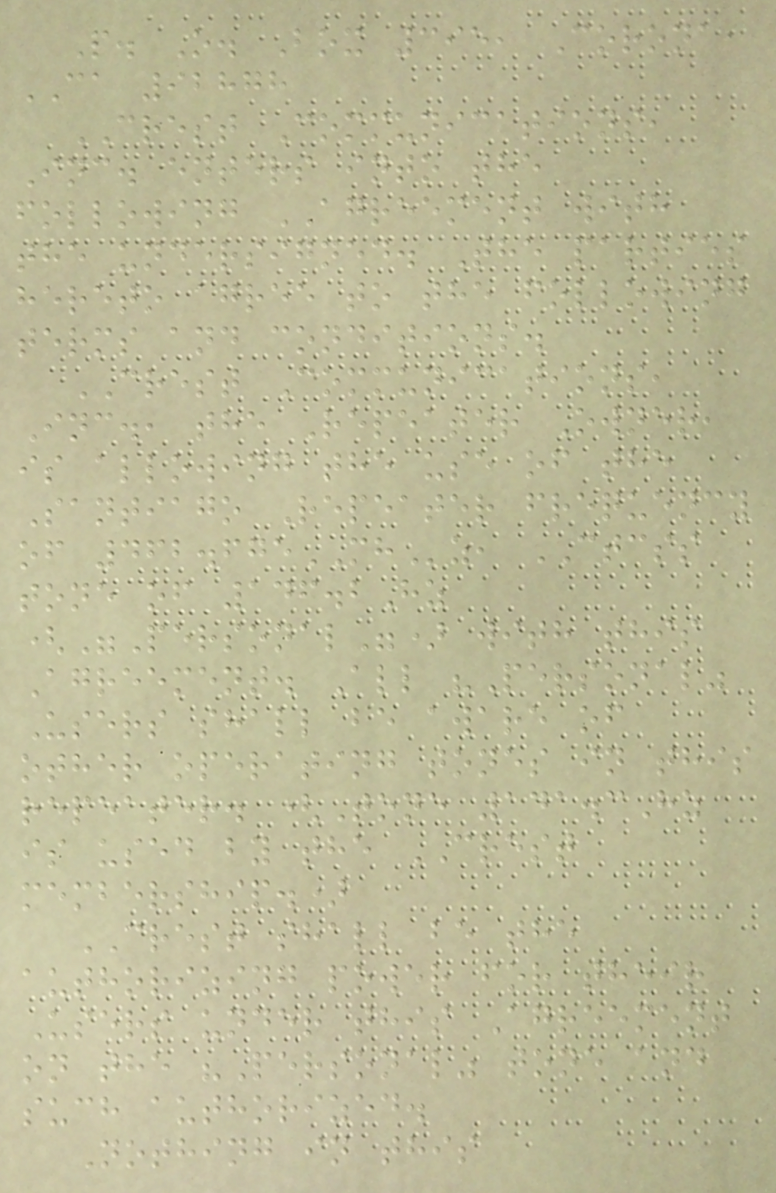P. O. Box 395, Corona,
CA 92878
CREST Communications,
Inc. enters into the
following AGREEMENT with
the undersigned. The parties
hereto agree to the following
terms and conditions.
CREST Communications,
Inc., the Repeater Owner,
is allowing the use of the
Santiago Repeater frequency
of 462.675MHz, CTCSS
tone of 146.2Hz
("Personal") with this
Agreement. All "Personal"
Users shall be aware of
other operating tones in this
repeater. (Tone 141.3Hz
is used by the CREST
membership.)
CREST shall be the
authorizing power for their
Users under this Agreement
on the "Personal" tone and
such authorized.
Nothing in this
